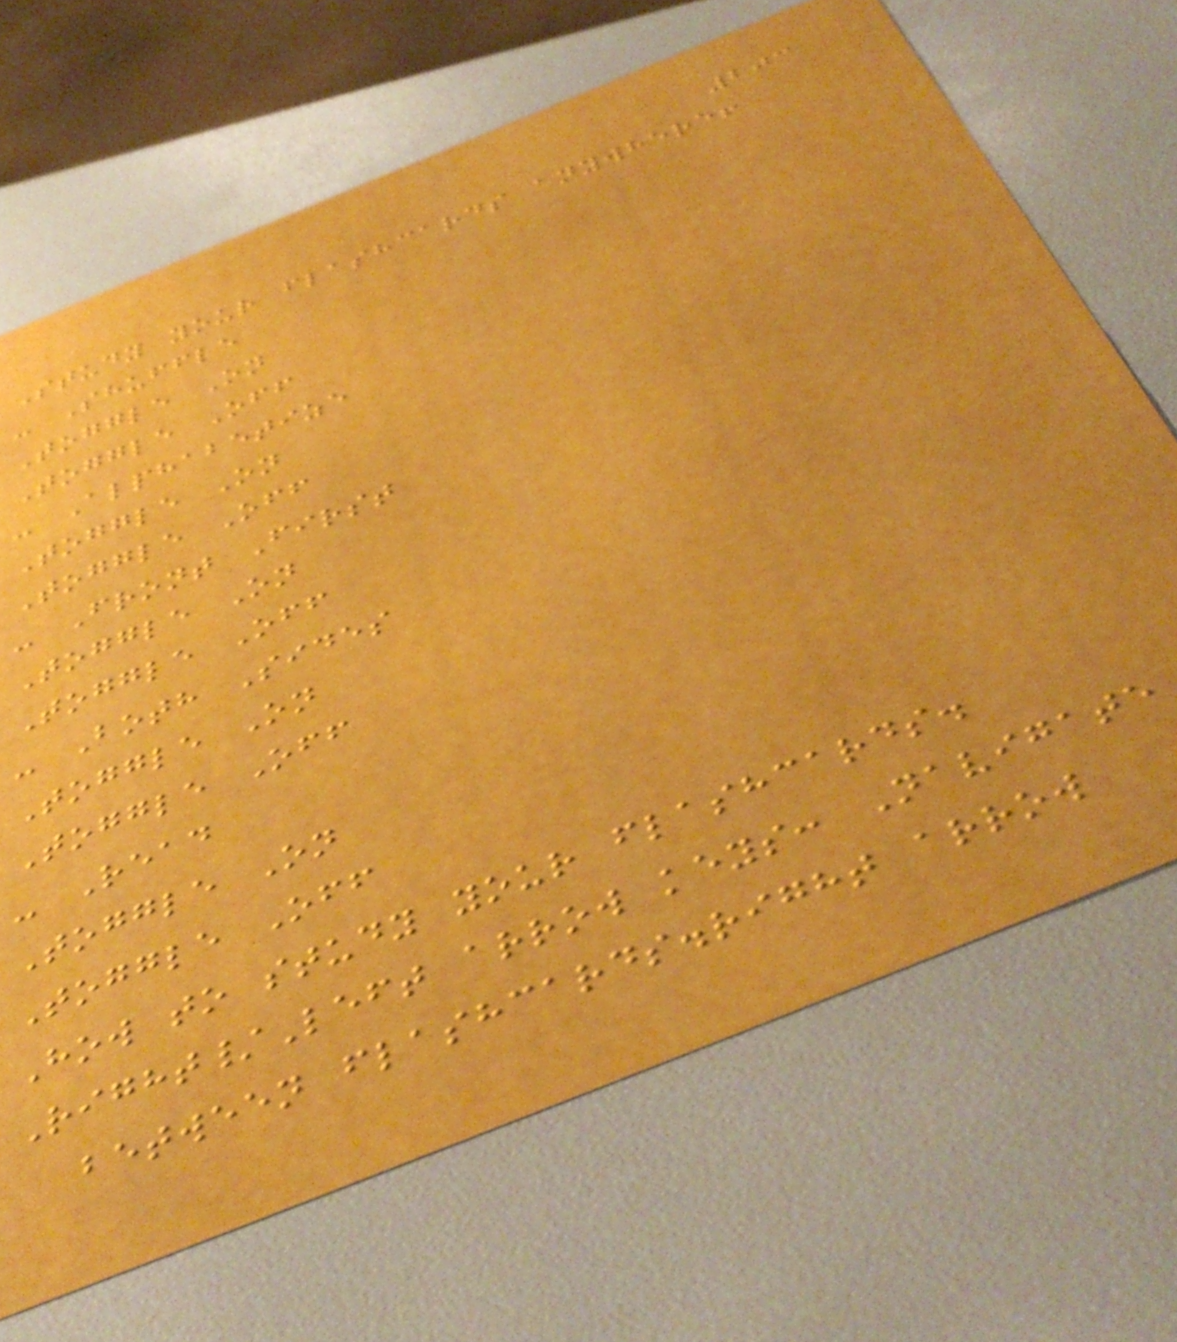203
Study your flashcards anywhere!
- Shuffle
Toggle On
Toggle Off
- Alphabetize
Toggle On
Toggle Off
- Front First
Toggle On
Toggle Off
- Both Sides
Toggle On
Toggle Off
- Read
Toggle On
Toggle Off
How to study your flashcards.
Right/Left arrow keys: Navigate
between flashcards.right arrow
